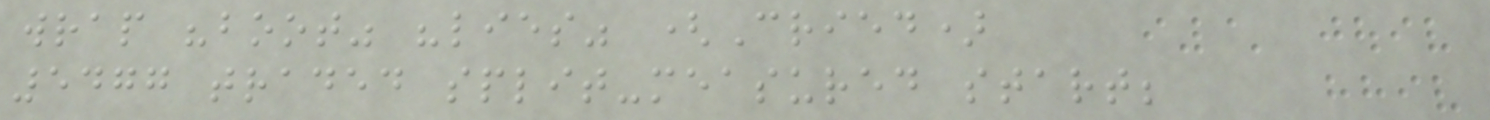wrap "boot" "lies" (Cried)
5477 traded split-measured start;
